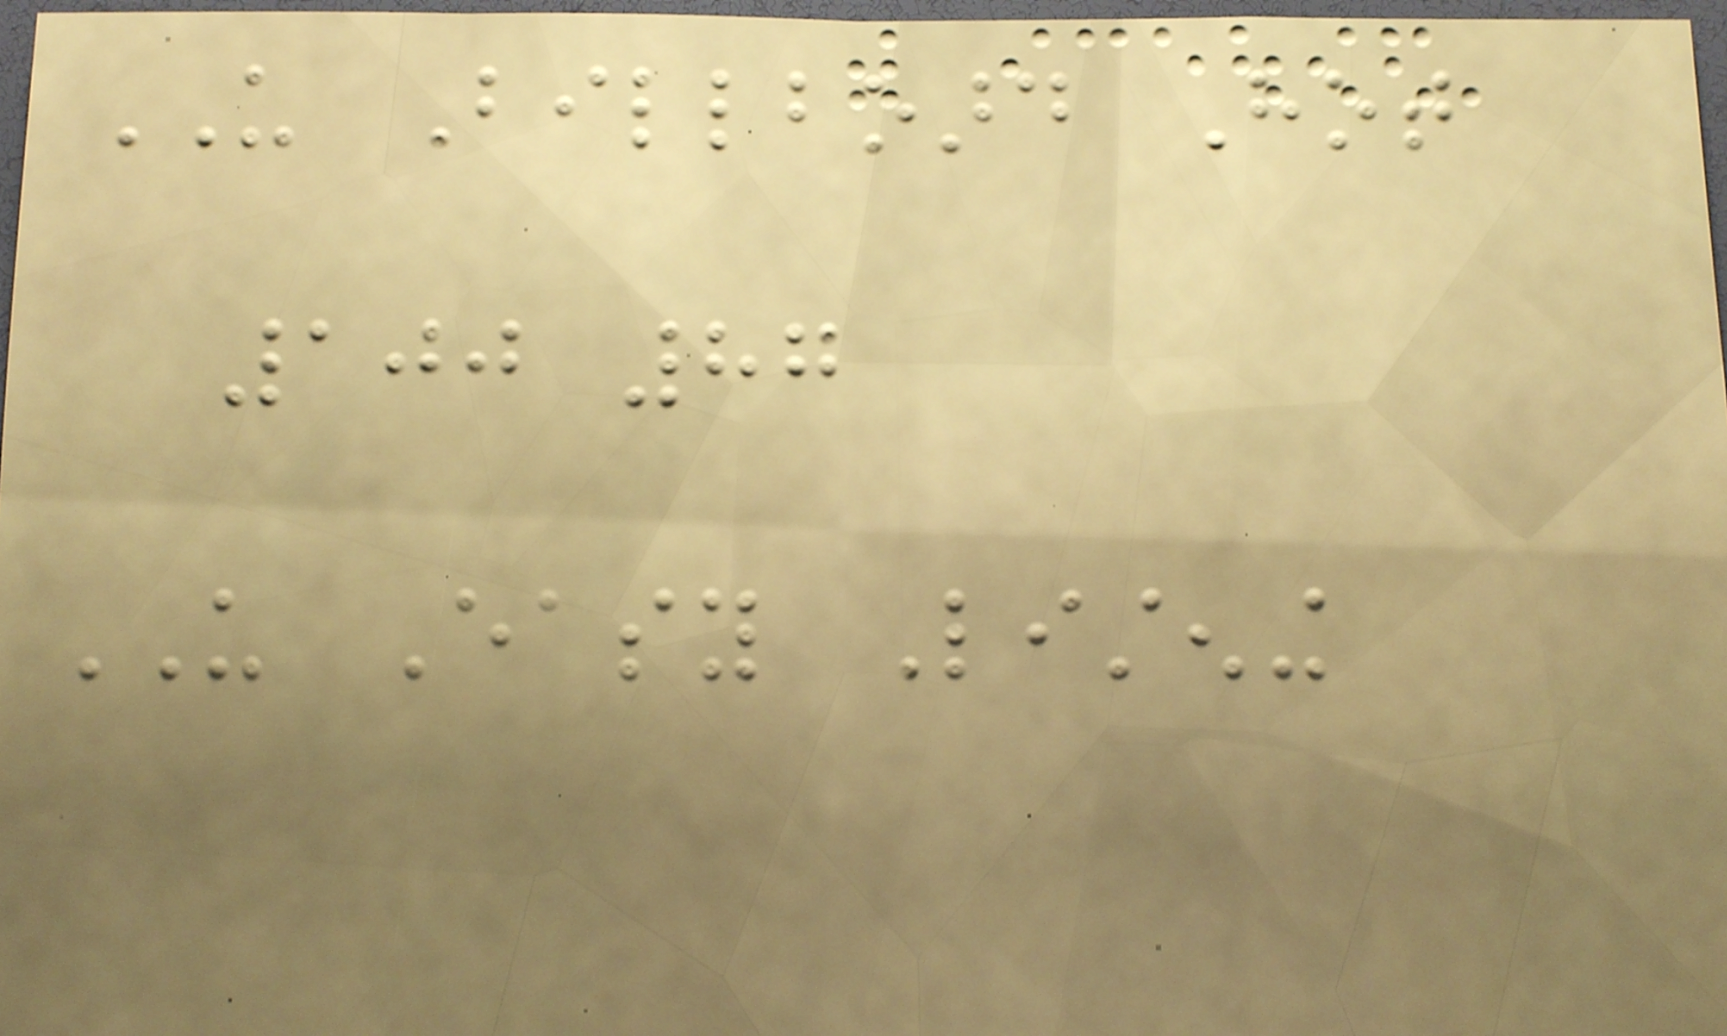US Billboard Hot
100 87
US Easy Listening
